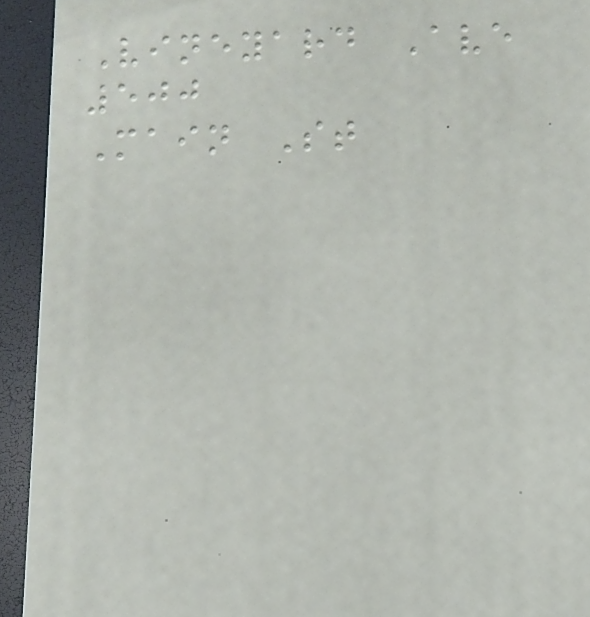Vineyard Ave
500
Main St
